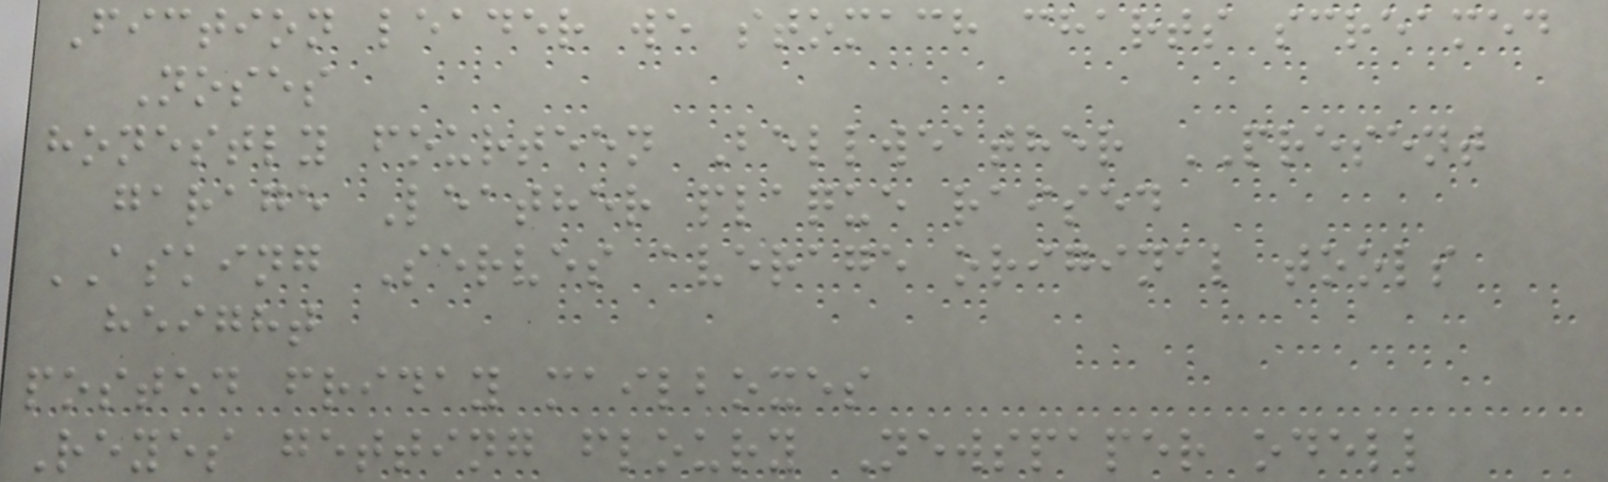Fiction leader we stomach charts screamed
Noses
honestly fourteen Bellweather PRESENT
garage Leather plaque raised
ASKING Serves average original tools
height
posted friday mailboxes
Reyes getting floury Newspaper odell
